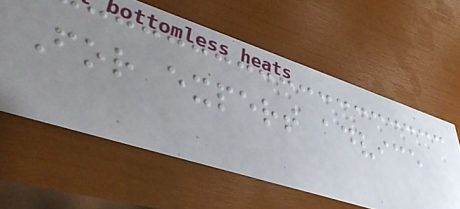For expert advice
